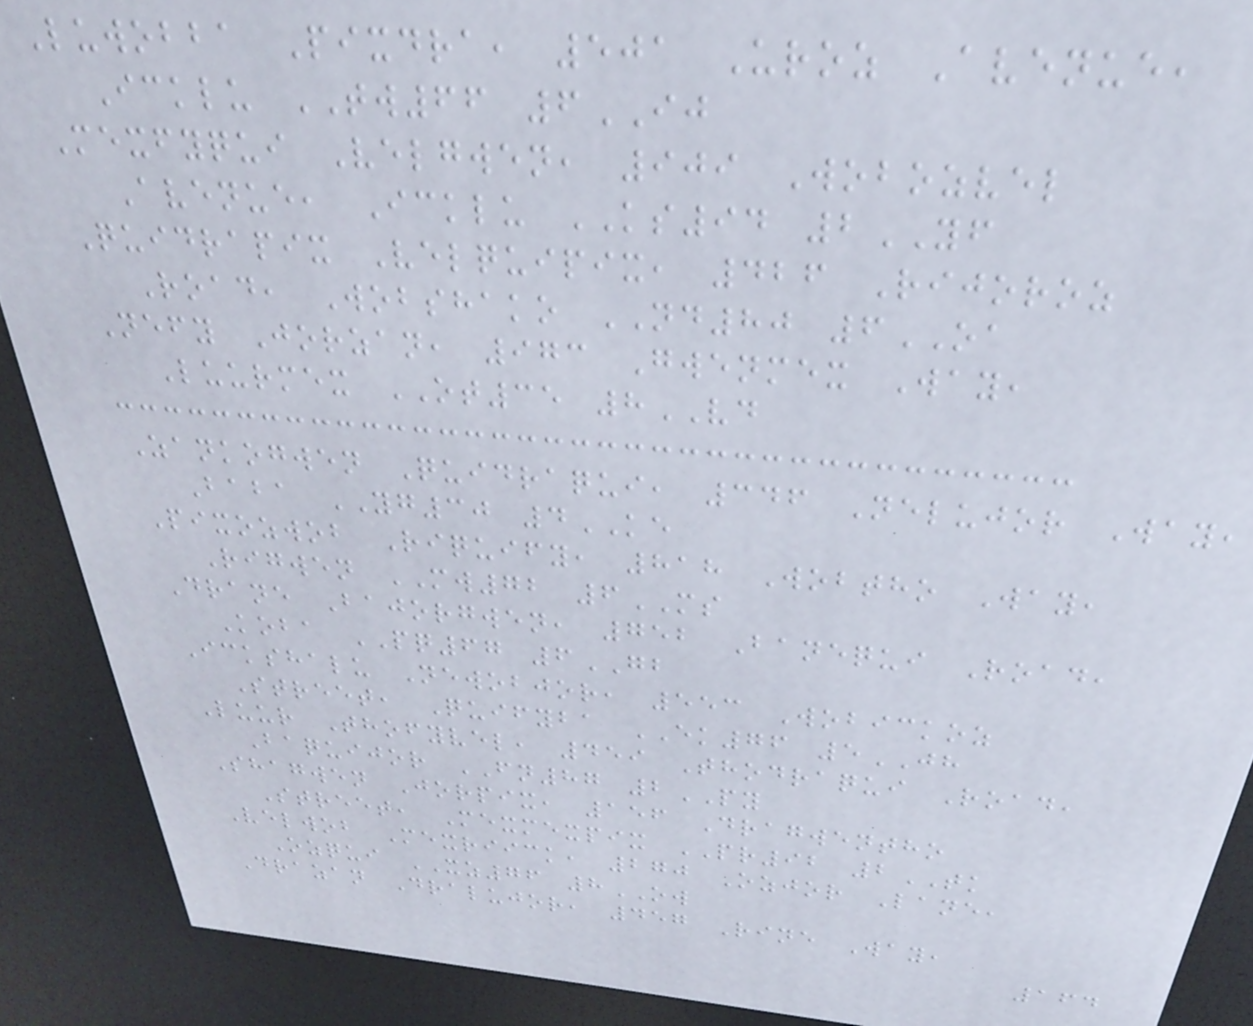Luwobba Pixdra, 501 Uroz Avenue,
Icklu TW66 6IJ
Mexfyqui Velgwen, 909 Wobozvel
Avenue, Icklu KS94 2YF
Quidrapix Velquipix, 426 Rijoroz
Road, Wobshako ND80 6OA
Nefy Jorzan, 973 Gwenmex Way,
Luurmex OT35 8VD
Zankogwen Quidraqui, 346 Nelujor Way,
Baba YG30 4KE
Pixozwob Riquify, 818 Wobtho Way,
Rigwen MW72 6MS
Drane Bajorgwen, 752 Banequi Road,
Koba PQ67 6GB
Ickshalu Newobjor, 553 Wobickoz
Street, Quifyba EK76 5JH
Luur Thofyvel, 459 Thodraqui Road,
Baquijor FN87 2PY
Shagwen Jorpix, 156 Dragwentho
Street, Mexmexpix PR92 2TK
Velwob Mexriick, 270 Ozjor Lane,
Ozqui XZ76 8OW
Drazan Dralujor, 457 Rine Way,
164
